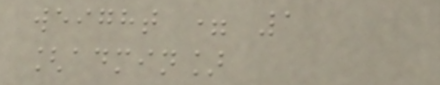weight = 1
[admin]
